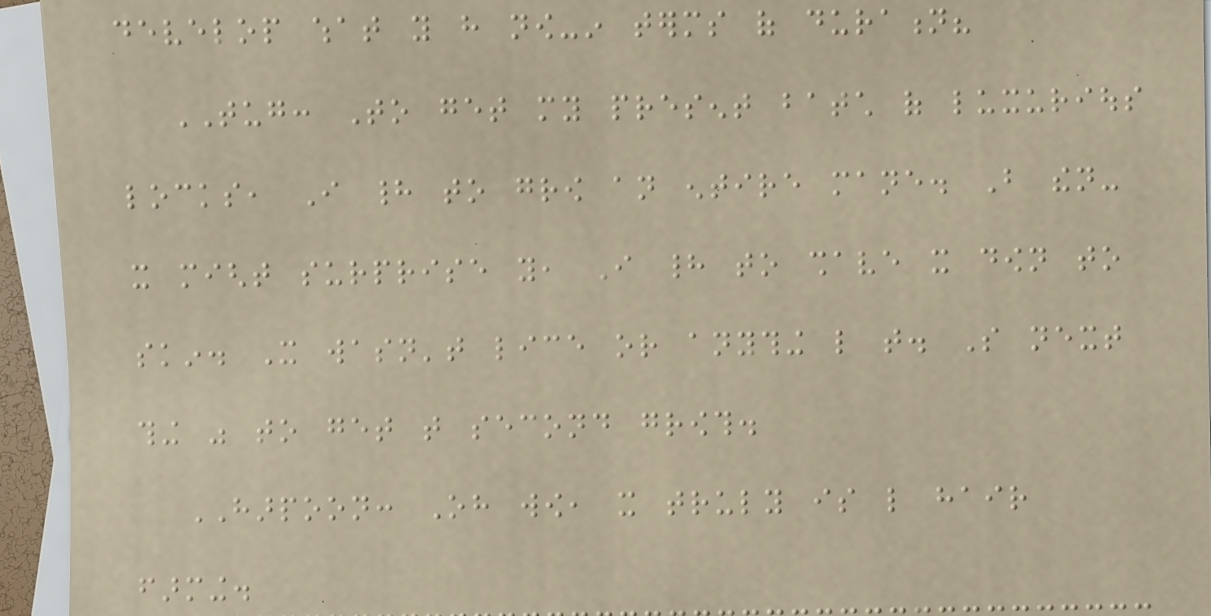develop what you have now-in terms of duration?
TUG: To get my present batch of luxurious
locks, I had to grow an entire mane. But then-
it might surprise you, I had to shave it down to
skin. It wasn't lice or anything like that. So next
thing was to get that second growth.
HARPOON: Oh wow, it truly is like hair
farming.
